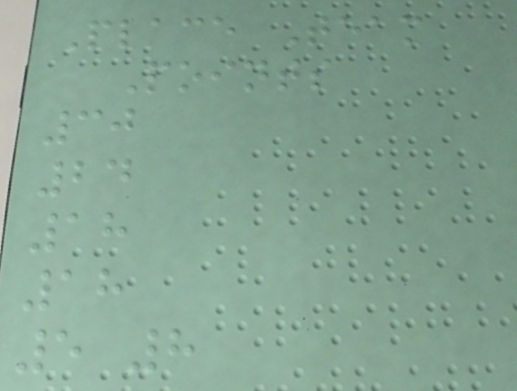Place Team
Points
30
24
18
18
5 8
